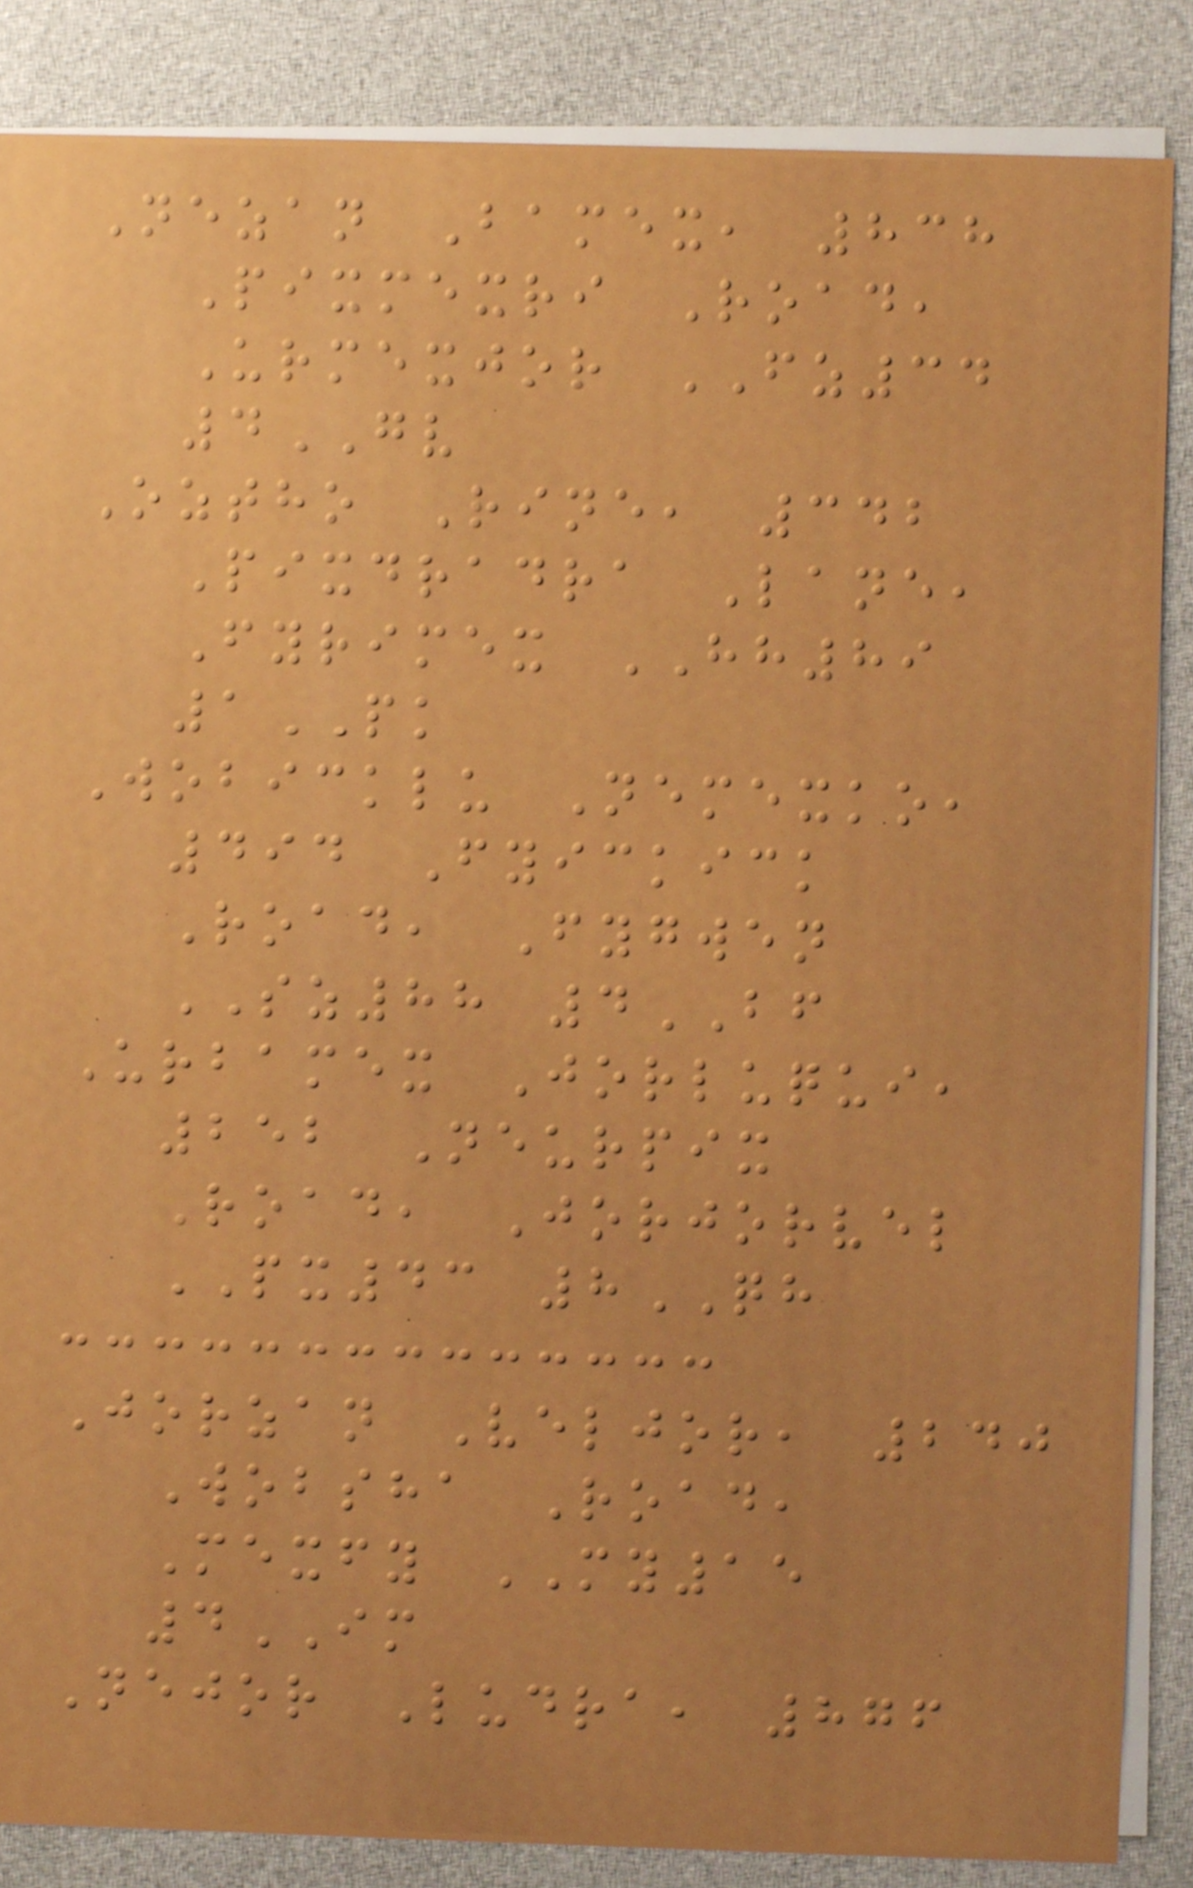Nezan Bamex, 838
Pixmexri Road,
Urmexjor FZ34
4GV
Oztho Rine, 342
Pixdradra Lane,
Fyrimex HH89
1PK
Wobicklu Nemexko,
494 Fyickick
Road, Fygwen
SZ88 4BF
Urbamex Jorluqui,
252 Neurpix
Road, Jorjorvel
PX43 8QH
Jorzan Veljor, 240
Wobsha Road,
Mexfy MY15
4IM
Nejor Ludra, 876
